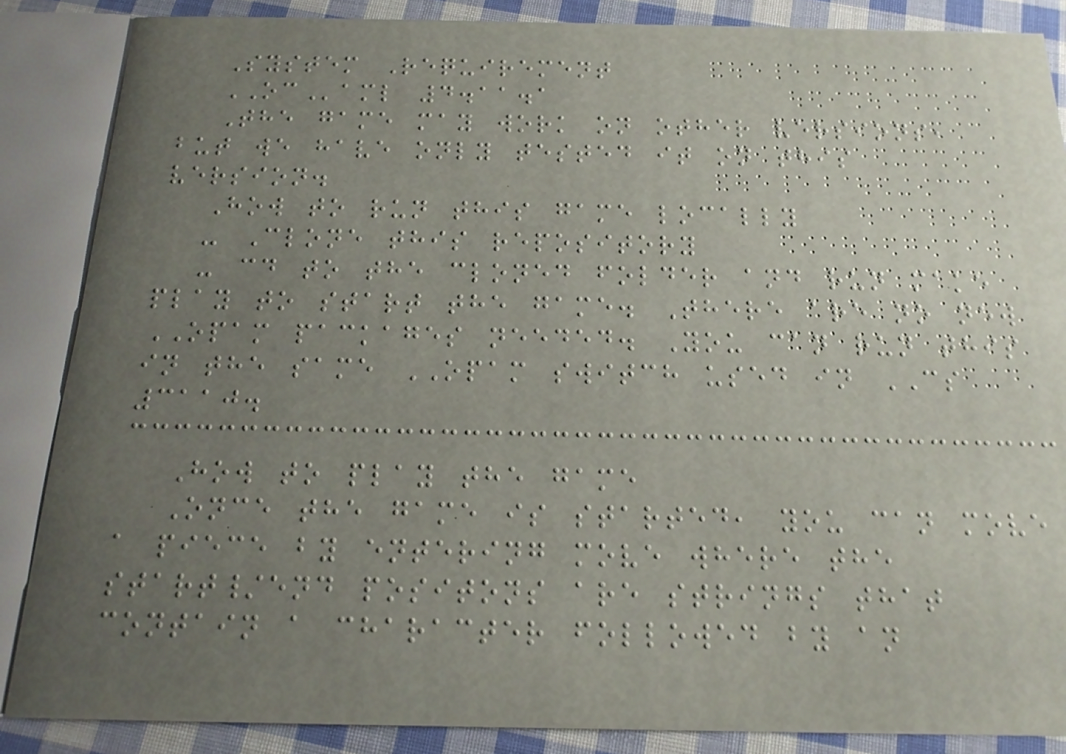System Requirement
OCaml 4.11.1
The game may work on other versions,
but we have only tested it on this
version.
How to run this game locally
- Clone this repository
- cd to the cloned folder and run make
play to start the game. There are no new
OPAM packages needed. You can run this
in the same OPAM switch used in CS
3110.
How to play the game
Once the game is started, you can move
a piece by entering move where the
start/end positons are strings that
contain a character followed by an
